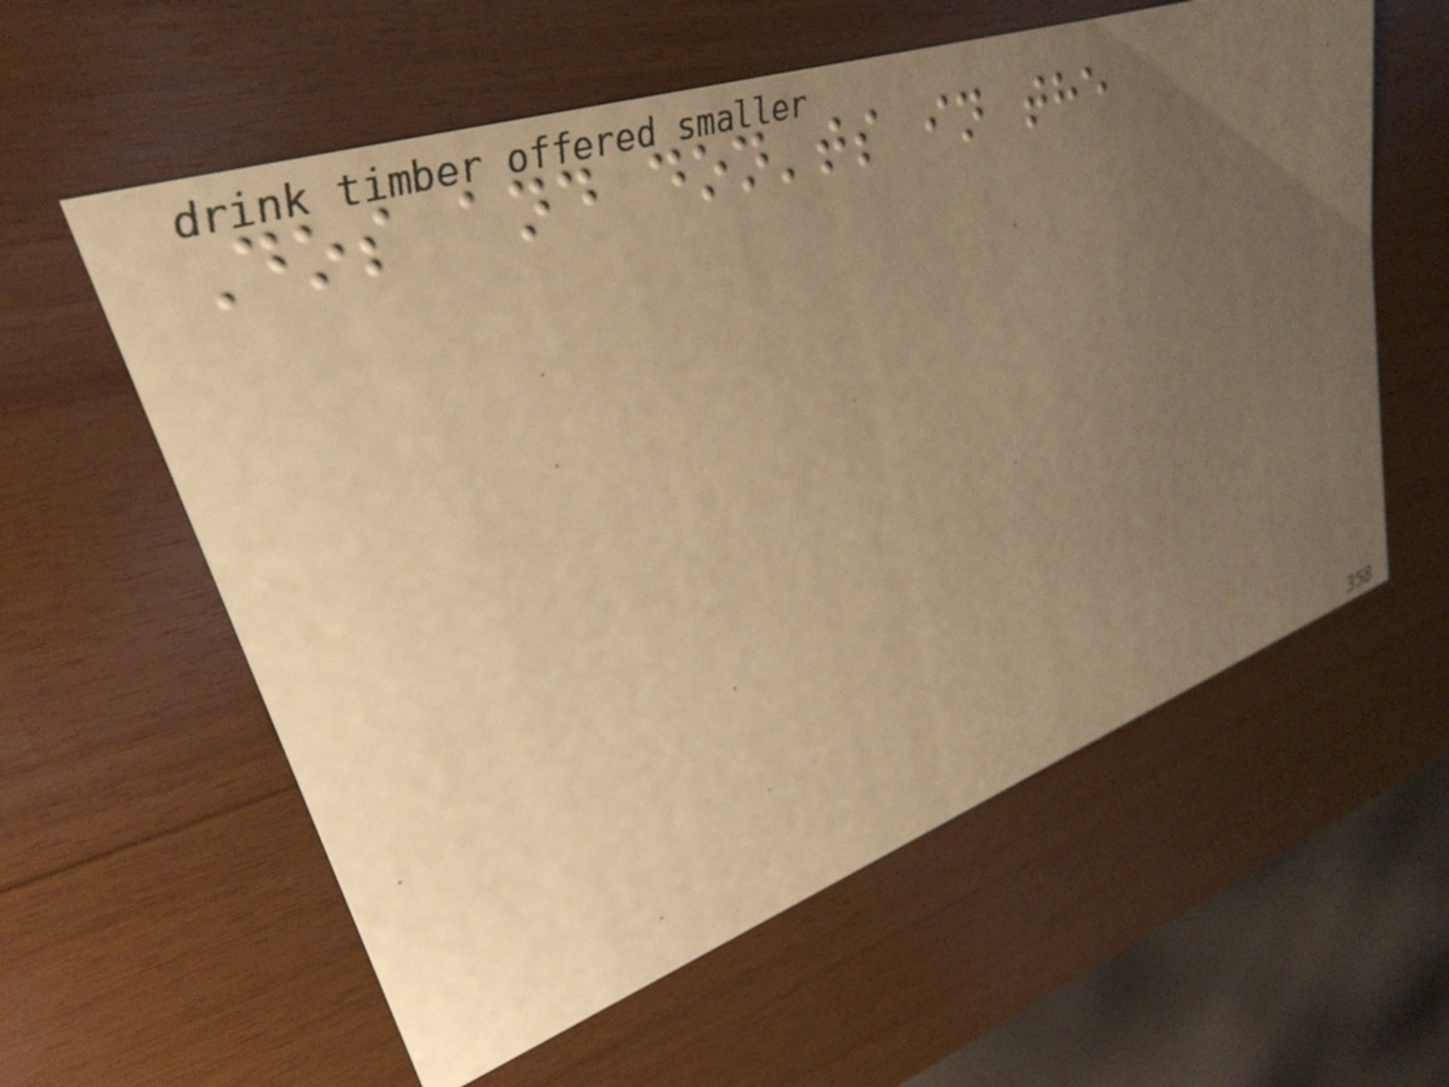Dos and don'ts in the
